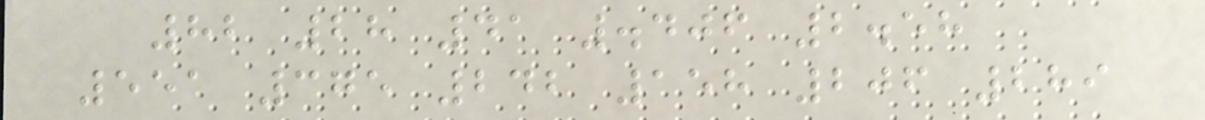82 28 41 .406 2.58
551 375 242 158 206 289
